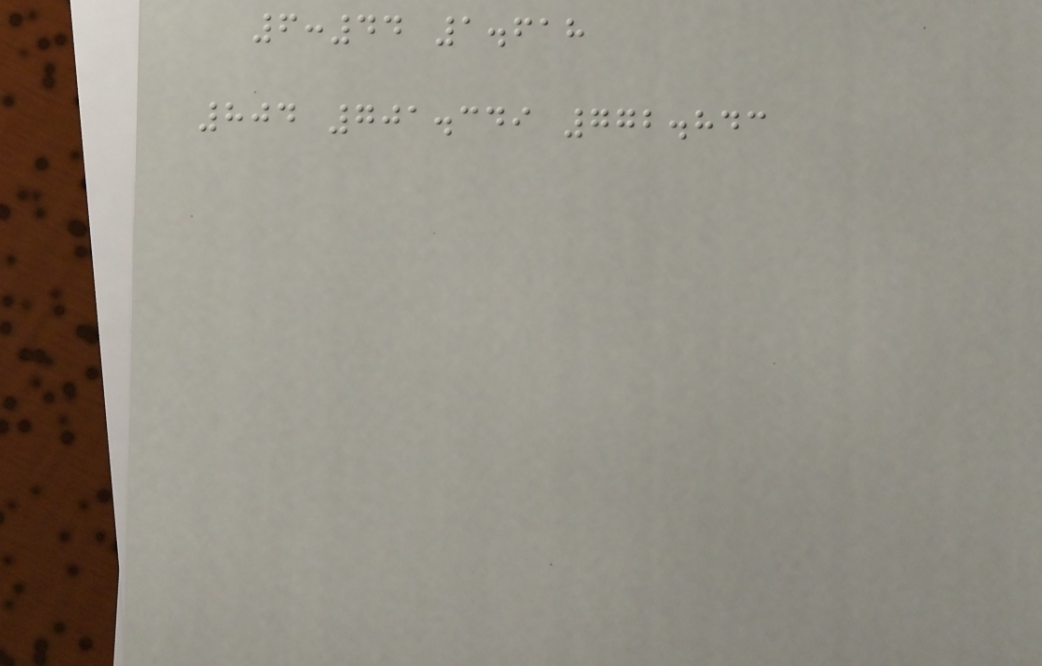6:44 1.618
804 701.349 772.843
